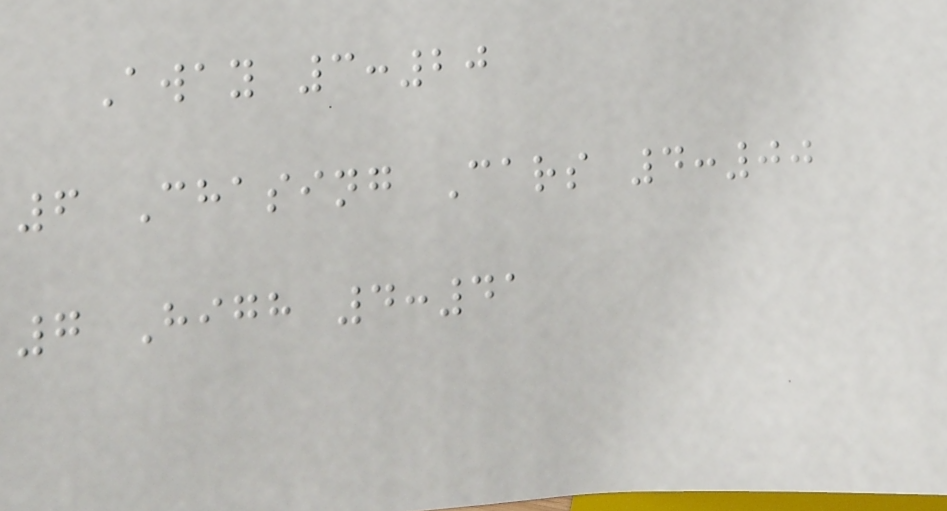Away 3:20
6 Chasing Cars 4:00
7 High 4:41
